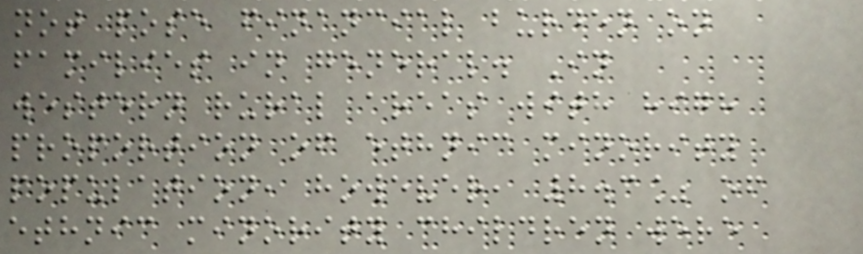not pose financial burden on
families in general. In
western rural areas with high
proportion of ethnic minority
population, however, 8.3% of
ethnic minority children were
